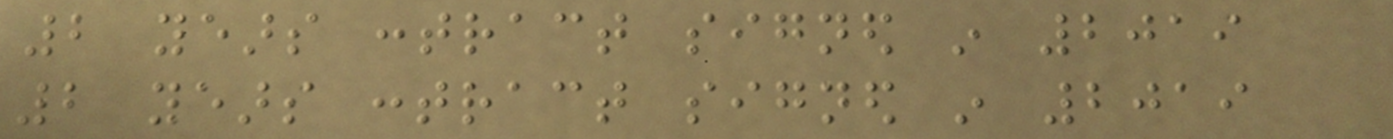2 years contract signed in 2019
2 years contract signed in 2019
